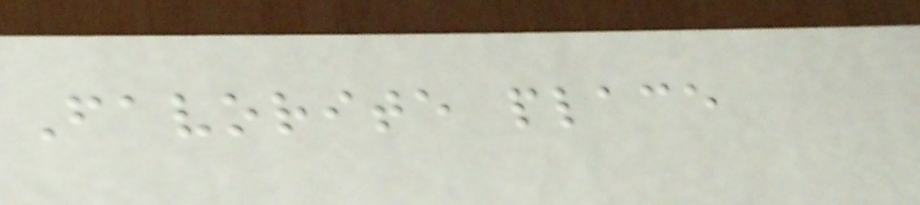Favorite place
